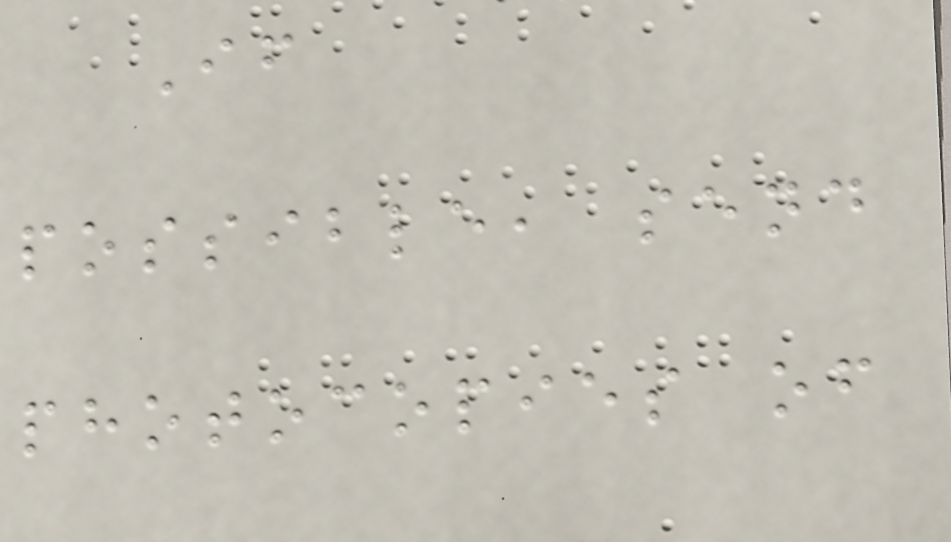If
possible, send
photocopies of
